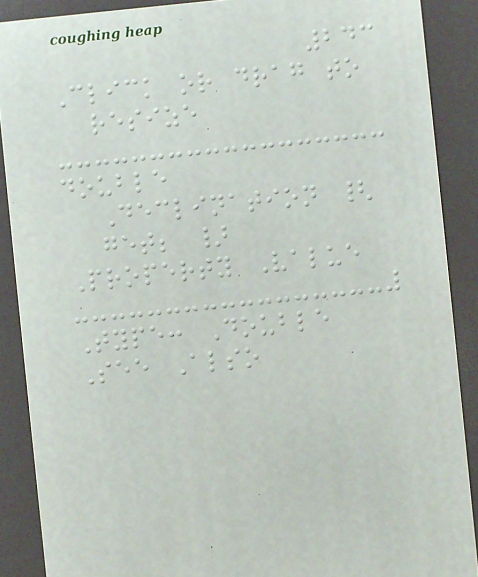243
Click or drag to
resize
double
Declination {
get; }
Property Value
Type: Double
See Also
